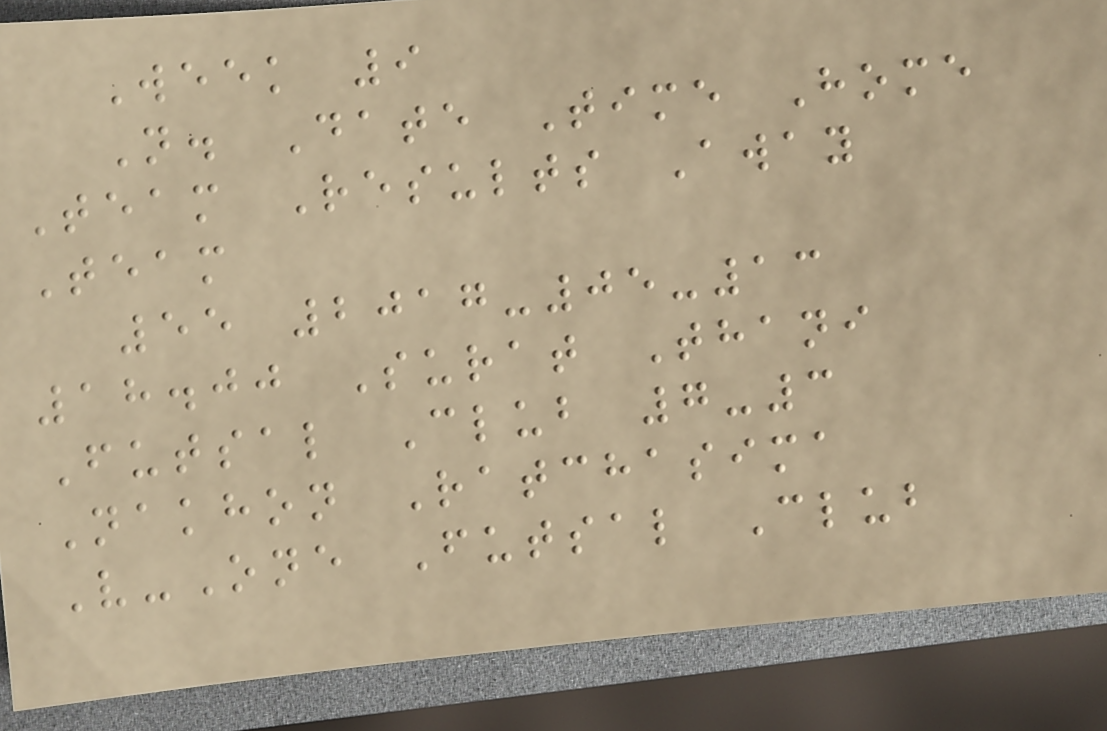Week 9
N. Date Time Home
Team Results Away
Team
55 2017-05-13
18.00 Surat Thani
Futsal Club 7-3
Nakhon Ratchasima
V-One Futsal Club
